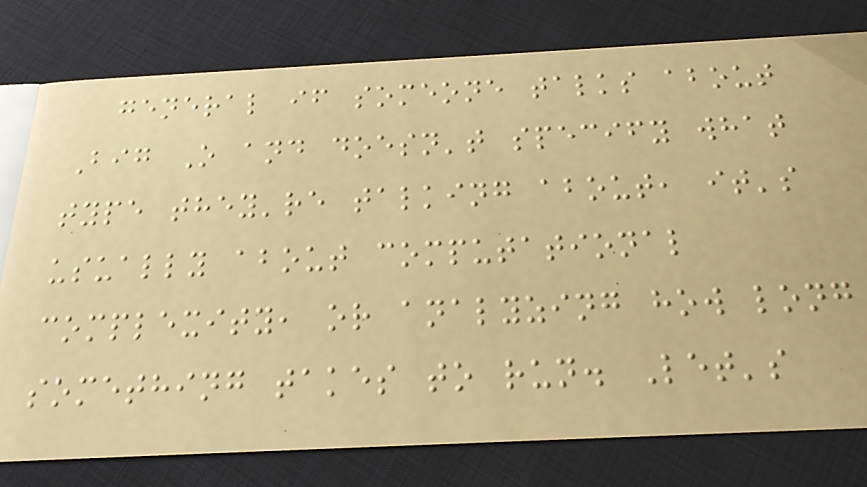general if someone talks about
Big O and doesn't specify what
type they're talking about, it's
usually about computational
complexity, or analyzing how long
something takes to run. Let's
